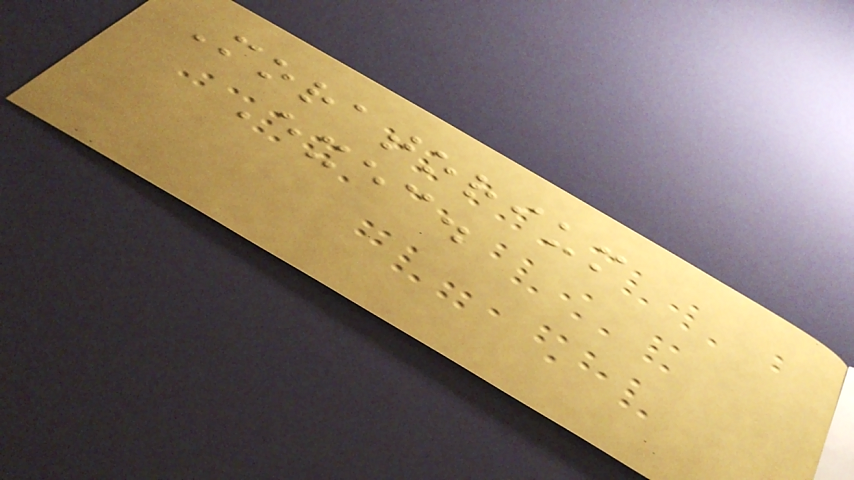Moratorium
Exec.
